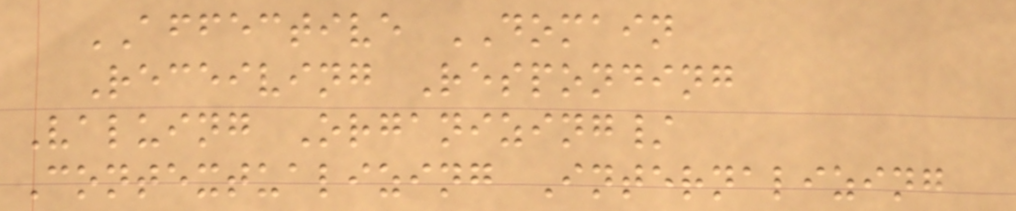AFFECTIVE DOMAIN
Receiving Responding
Valuing Organizing/
Contextualizing Internalizing
